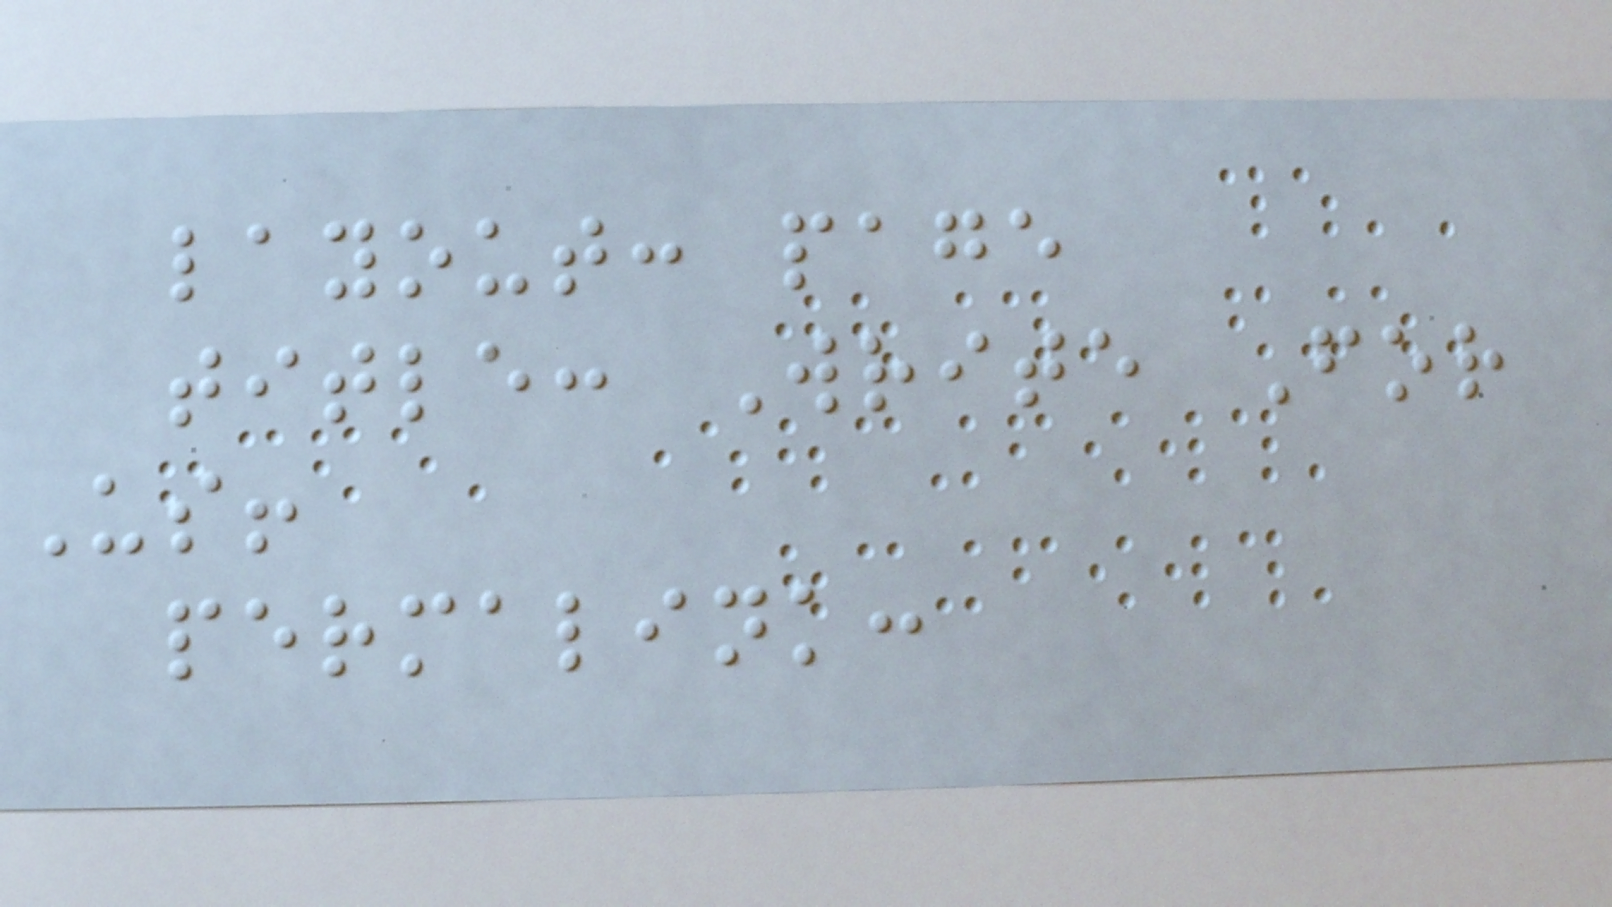layout: page
title: Write For
Us!
permalink:
